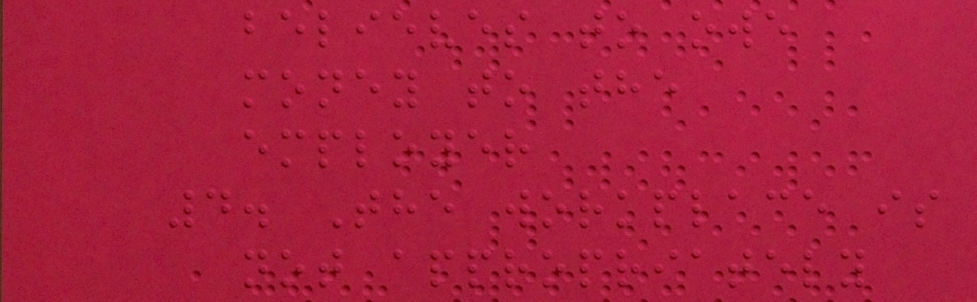believes to owe
money to the
employer
4. The workplace is
not appropriately
